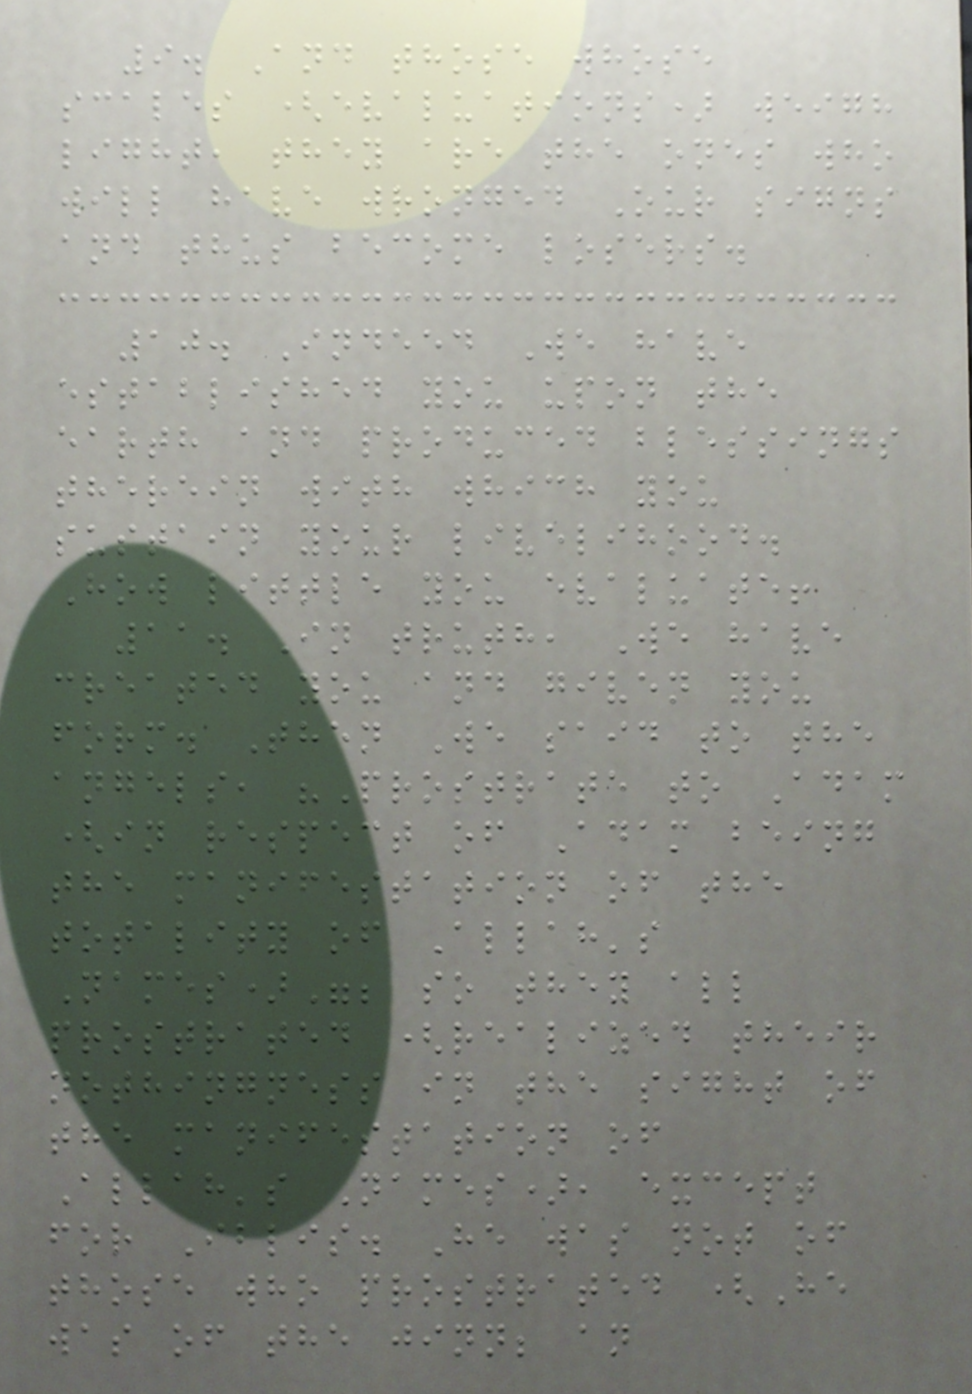9. And those whose
scales (evaluations) weigh
light, they are the ones who
will have wronged Our signs
and thus become losers.
10. Indeed We have
established you upon the
earth and produced blessings
therein with which you
sustain your livelihood.
How little you evaluate!
11. In truth, We have
created you and given you
form. Then We said to the
angels, "Prostrate to Adam
(in respect of Adam being
the manifestation of the
totality of Allah's
Names)"; so they all
prostrated (realized their
nothingness in the sight of
the manifestation of
Allah's Names), except
for Iblis. He was not of
those who prostrated (He
was of the jinn; an
